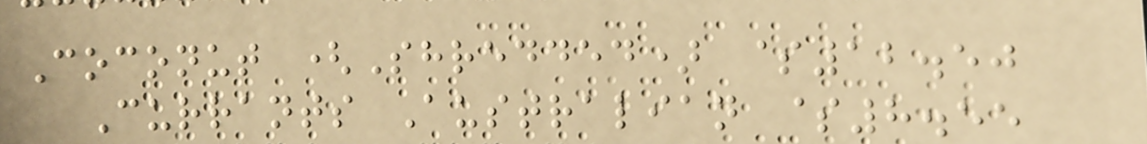Coconut (Shredded) $12.50
Currants Australian $8.55
